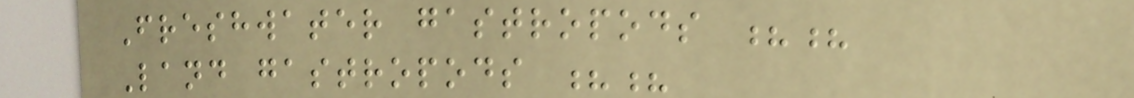Freshwater gastropods ??
Land gastropods ??
